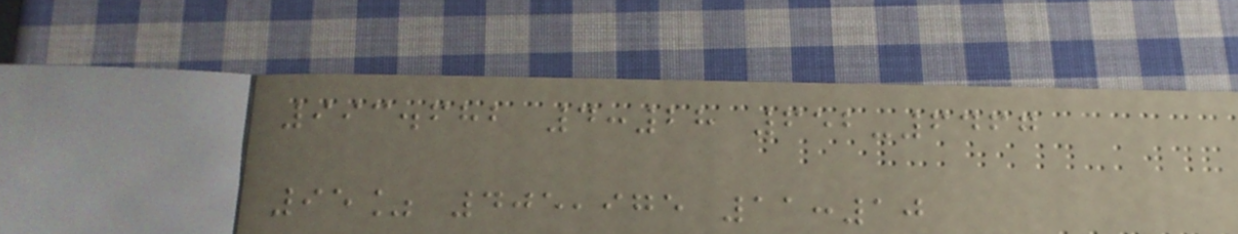993.682 4:28 652-6467
95% 405,975 11:10
